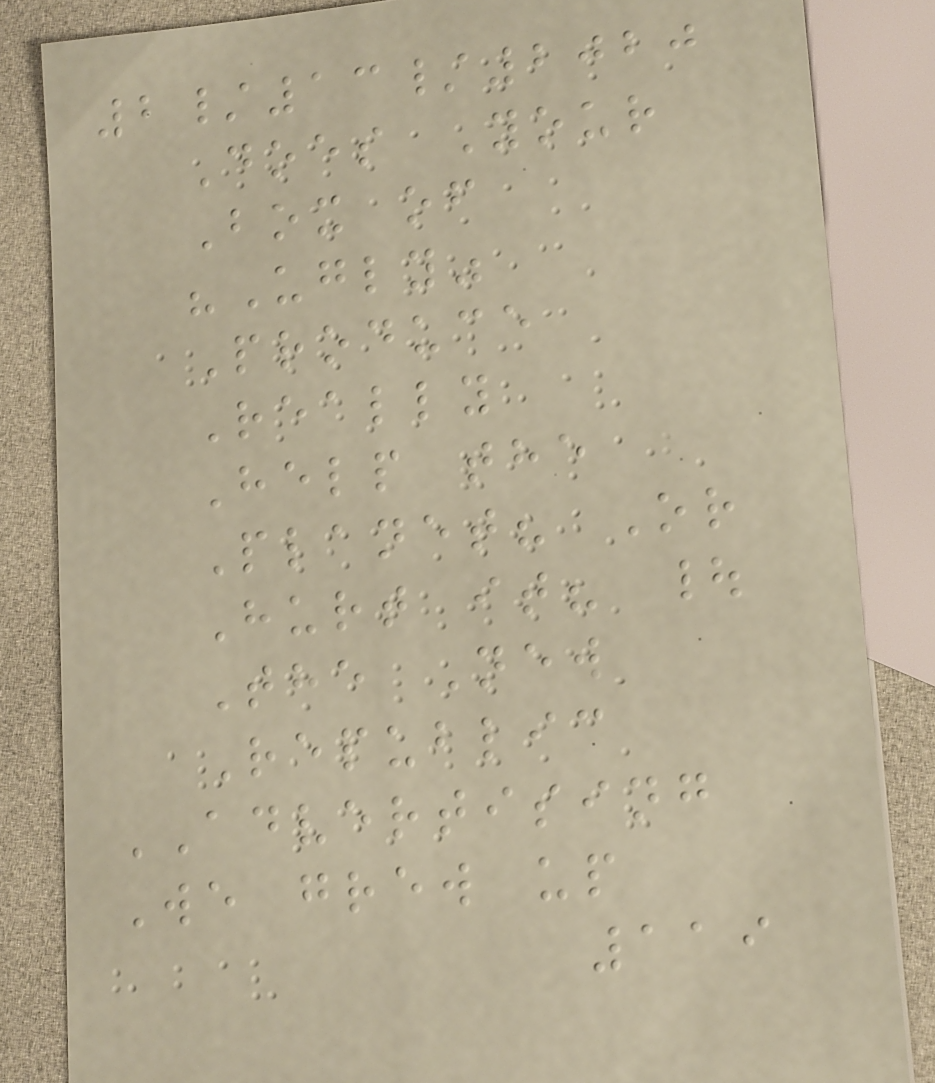2/13/2020
Does Your
Box of
"Ugly"
Produce
Really
Help the
Planet? Or
Hurt it? |
The New
Republic
ADVERTISING
We grew up
119
